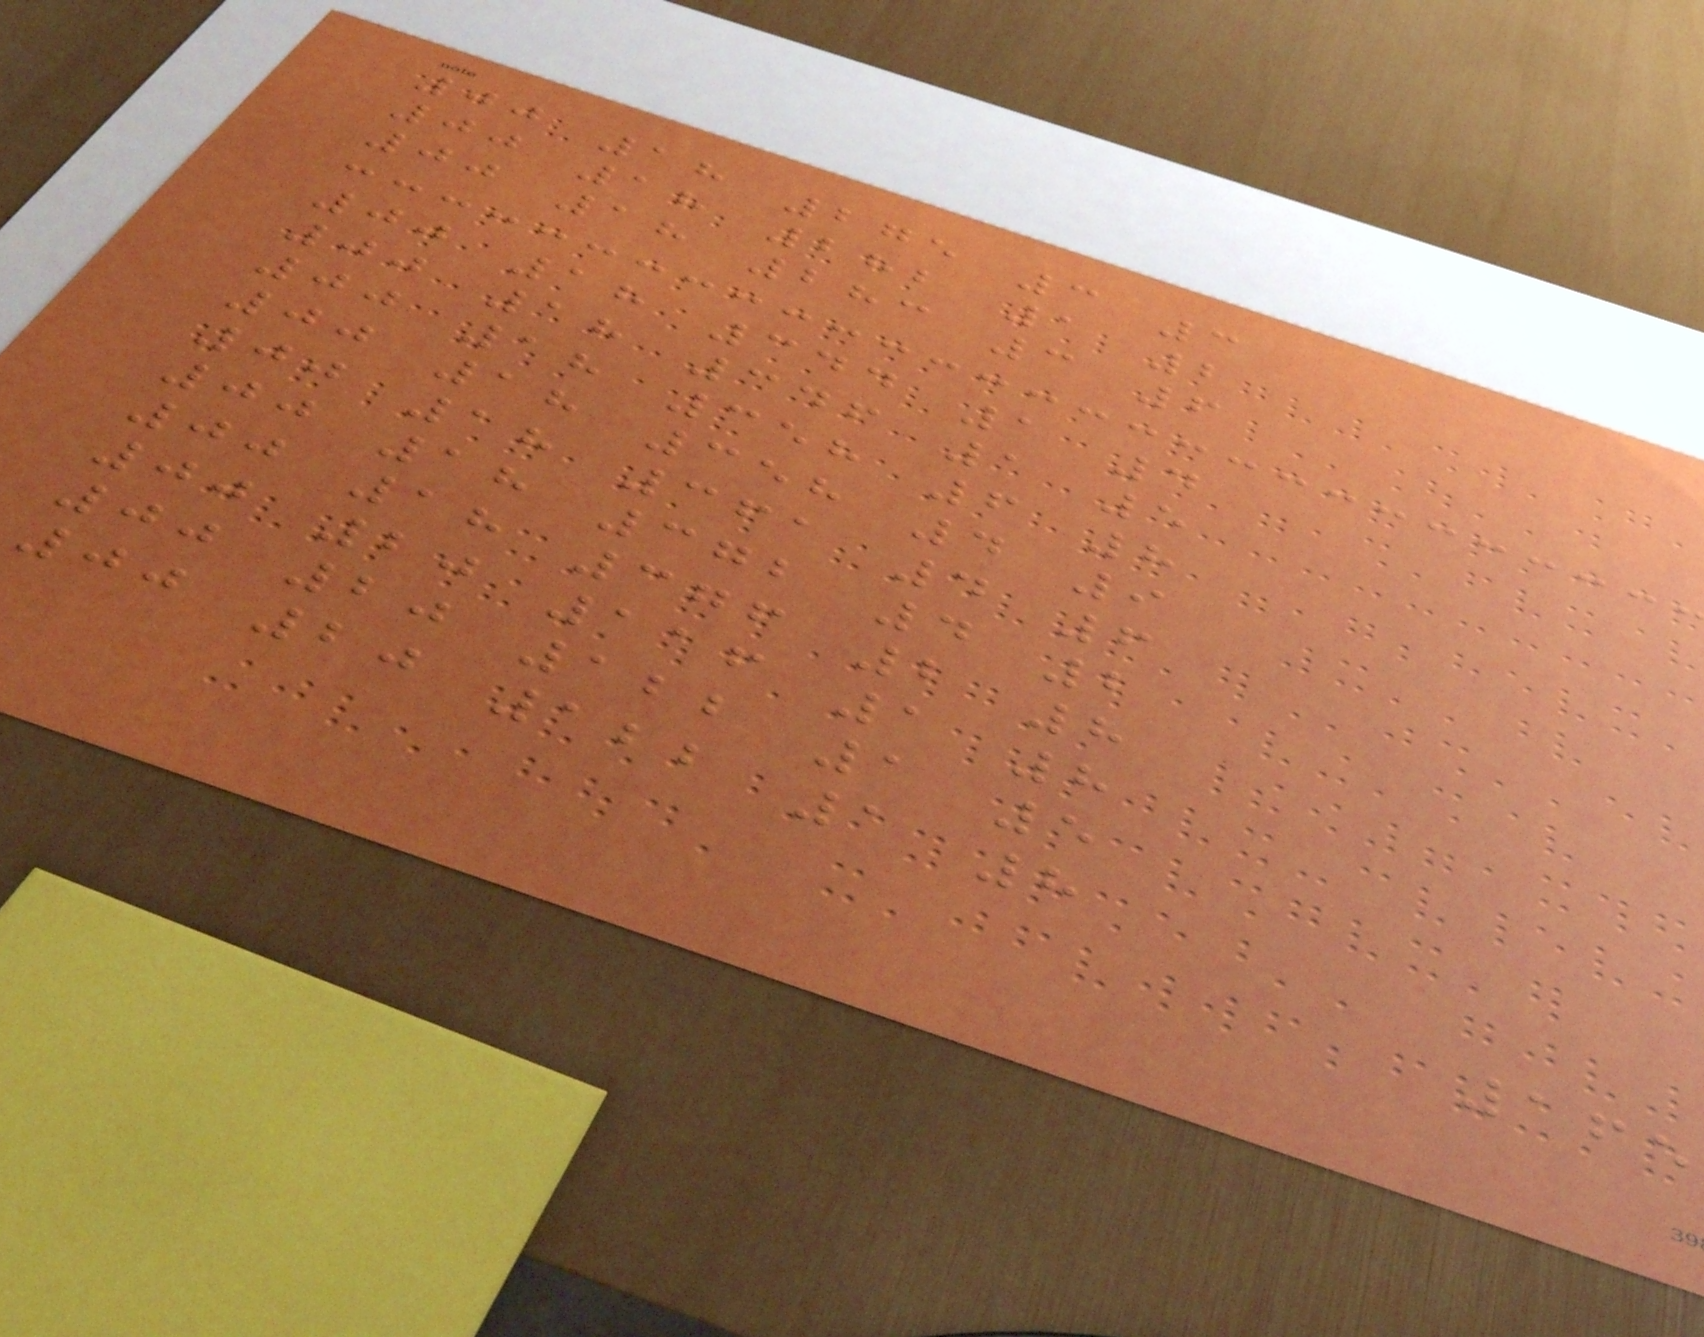00 18 275 3 3
00 18 282 1 2
00 18 283 3 6
00 18 344 1 4
00 18 346 1 5
00 18 358 6 8
00 18 358 4 9
00 18 361 4 6
00 18 372 4 2
00 18 376 2 8
00 20 116 1 8
00 20 122 1 5
00 20 122 1 8
165
